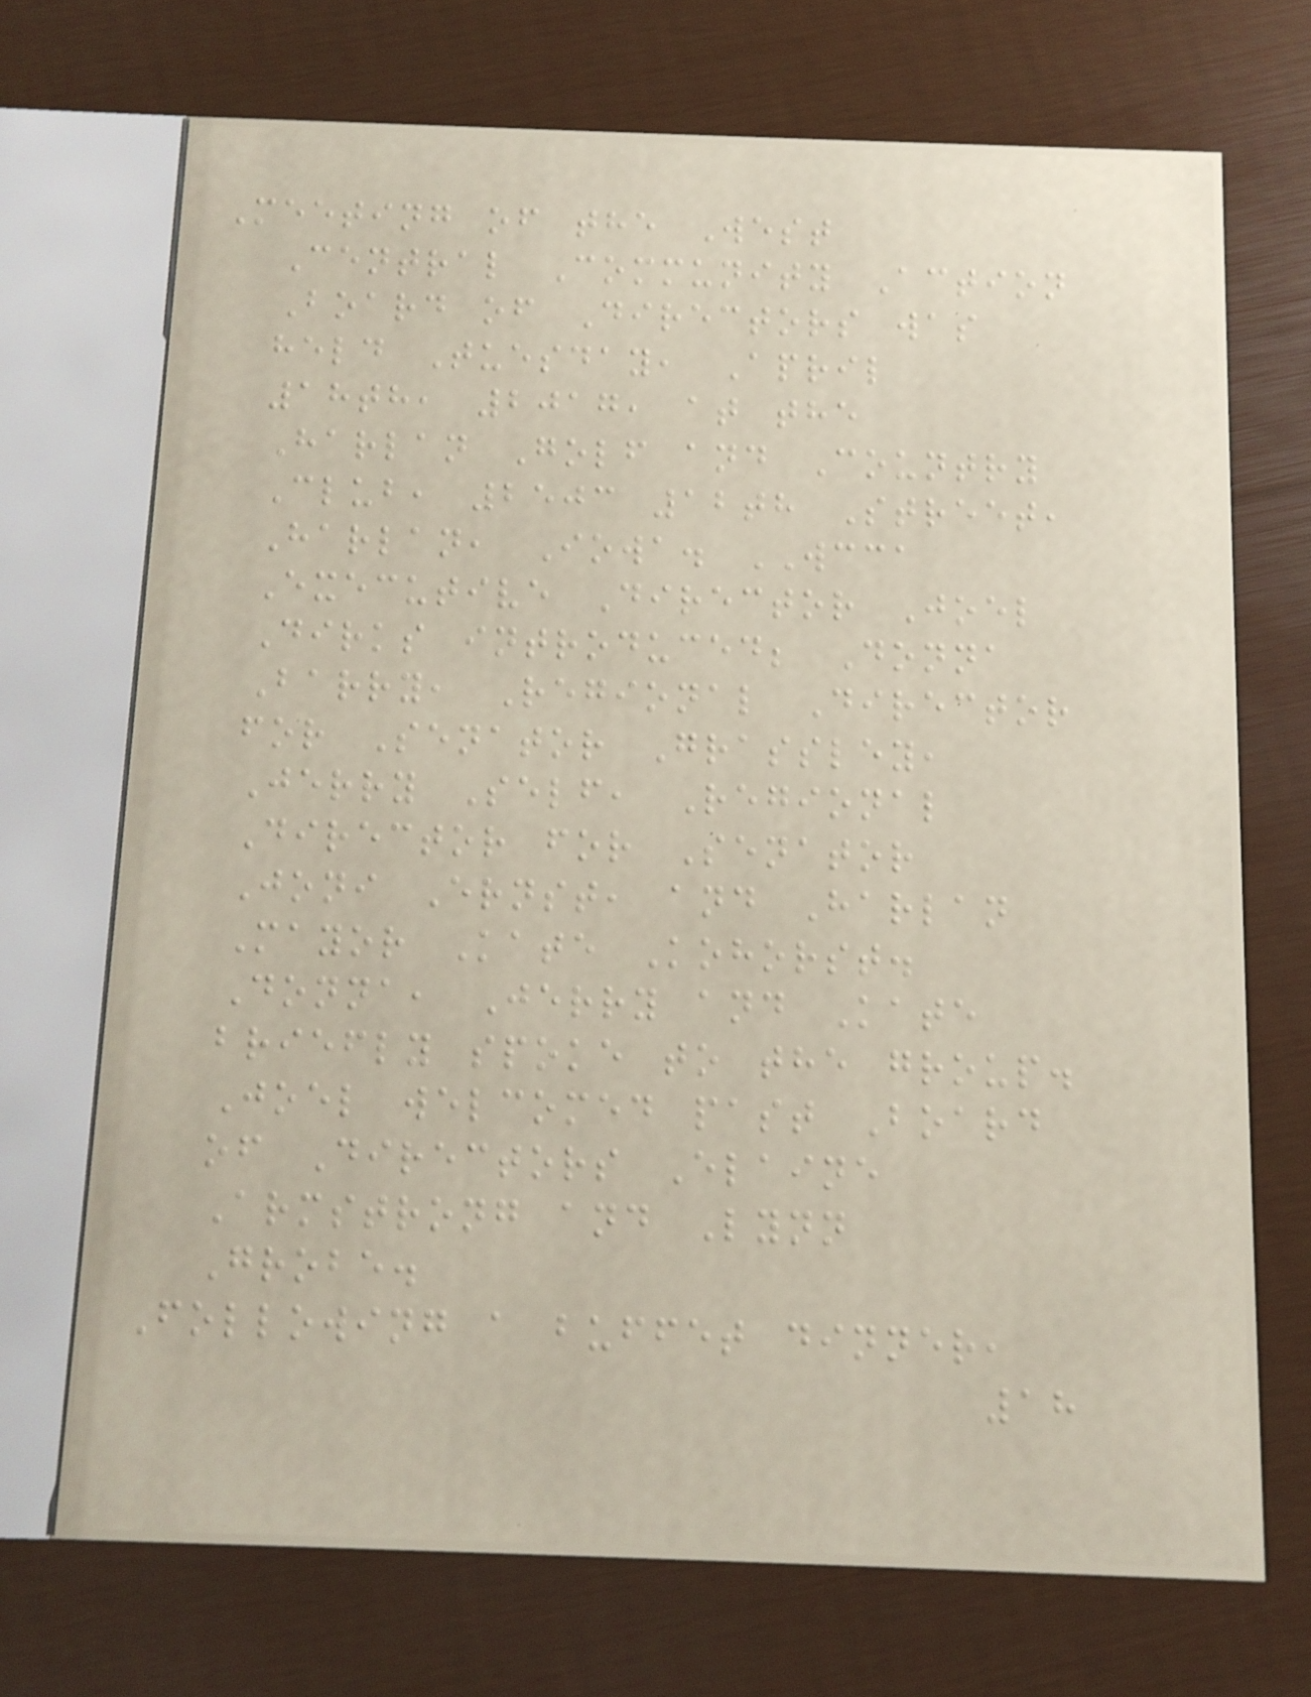Meeting of the West
Central Community Action
Board of Directors was
held Tuesday, April
18th, 2017, at the
Harlan Golf and Country
Club, 2503 12th Street,
Harlan, Iowa. WCCA
Executive Director Joel
Dirks introduced; Donna
Barry, Regional Director
for Senator Grassley,
Jerry Self, Regional
Director for Senator
Joni Ernst, and Harlan
Mayor Kate Kohorst.
Donna, Jerry and Kate
briefly spoke to the group.
Joel welcomed past Board
of Directors Elaine
Armstrong and Lynn
Grobe.
Following a buffet dinner,
18
